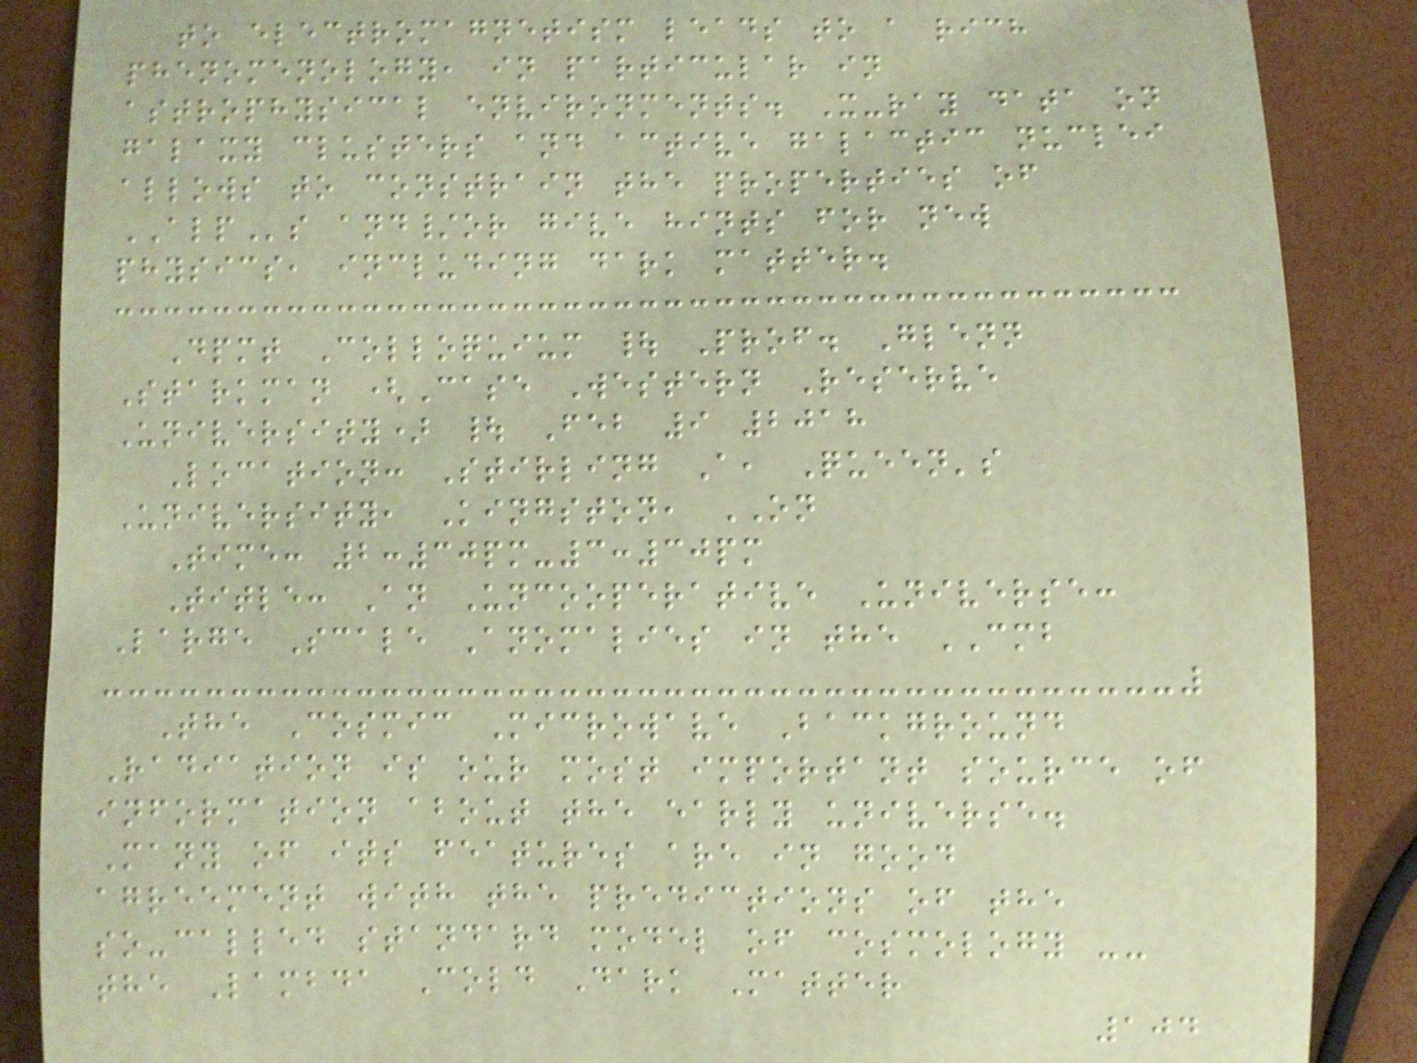to electromagnetism leads to a rich
phenomenology, in particular in
astrophysical environments. X-ray data on
galaxy clusters and active galactic nuclei
allows to constrain the properties of
ALPs and/or give hints for new
physics, including dark matter.
Dpmt Colloquium | Prof. Glenn
Starkman (Case Western Reserve
University) | Feb 9 2018
Location: Stirling A, Queen's
University, Kingston, ON
Time: 2:30pm-3:30pm
Title: An Uncooperative Universe:
Large Scale Anomalies in the CMB
The Cosmic Microwave Background
Radiation is our most important source of
information about the early universe.
Many of its features are in good
agreement with the predictions of the
so-called standard model of cosmology --
the Lambda Cold Dark Matter
104
